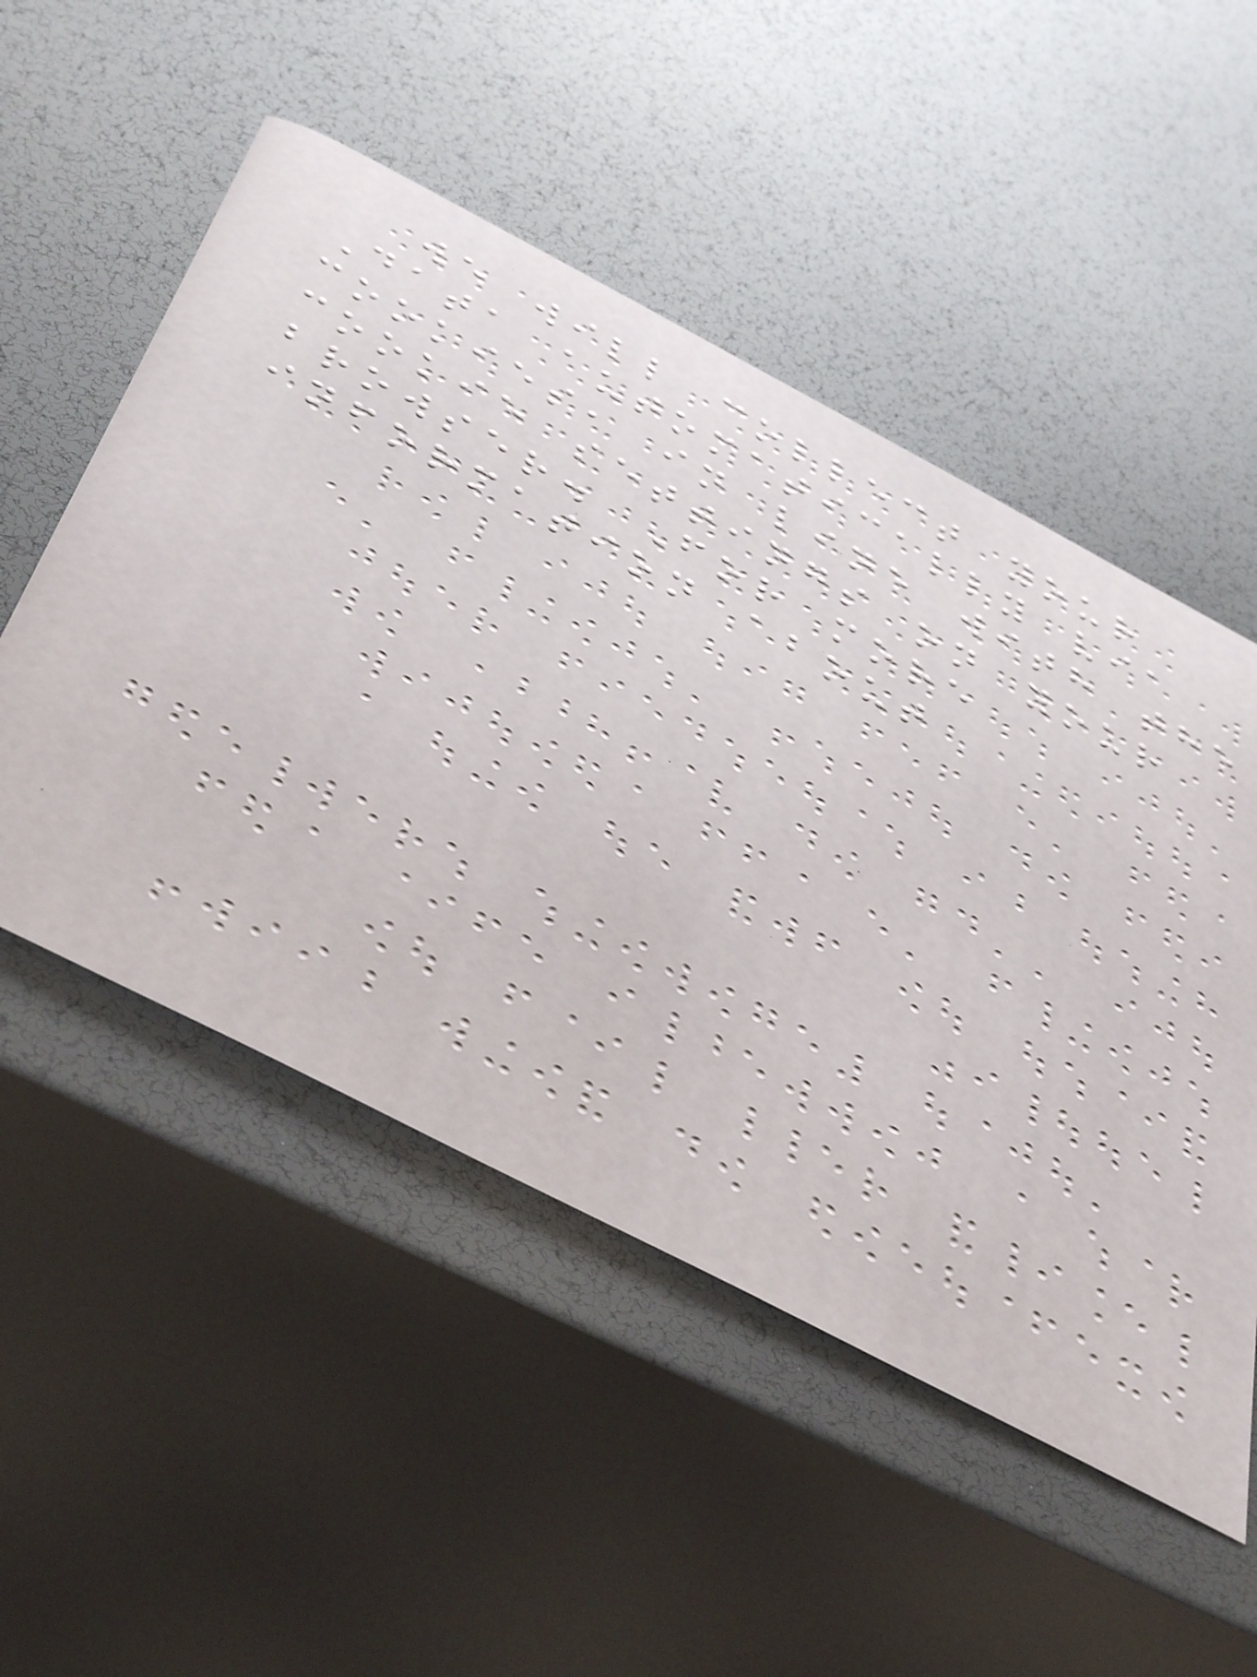we will collect your
Data automatically via
cookies, in line with the
cookie settings on your
browser. For more
information about
